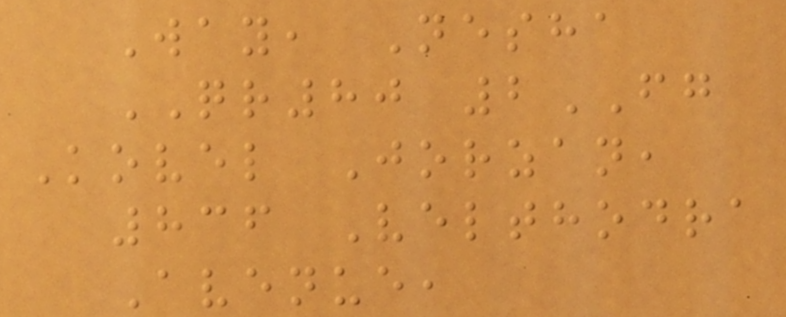Way, Nesha
QR80 2FG
Kovel Jorzan,
836 Velthodra
Avenue,
